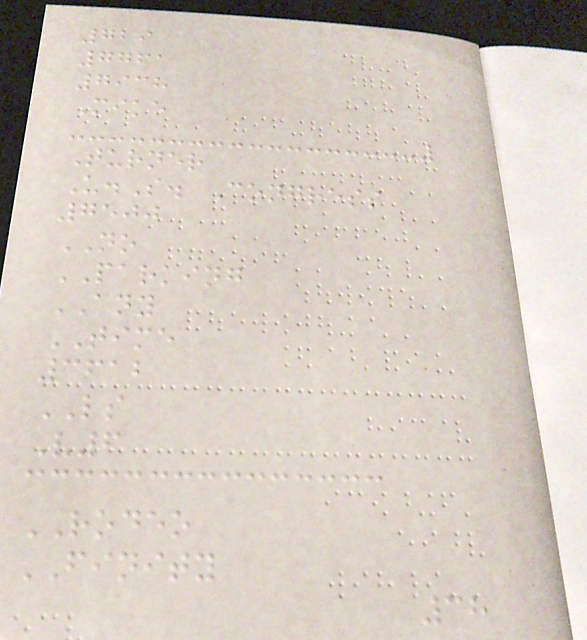729
7761
7938
Mike
Turner
U.S. Congress
7500
NO
PARKING
ANY
TIME
3612
LS
V6
RODEO
FINITY
38
